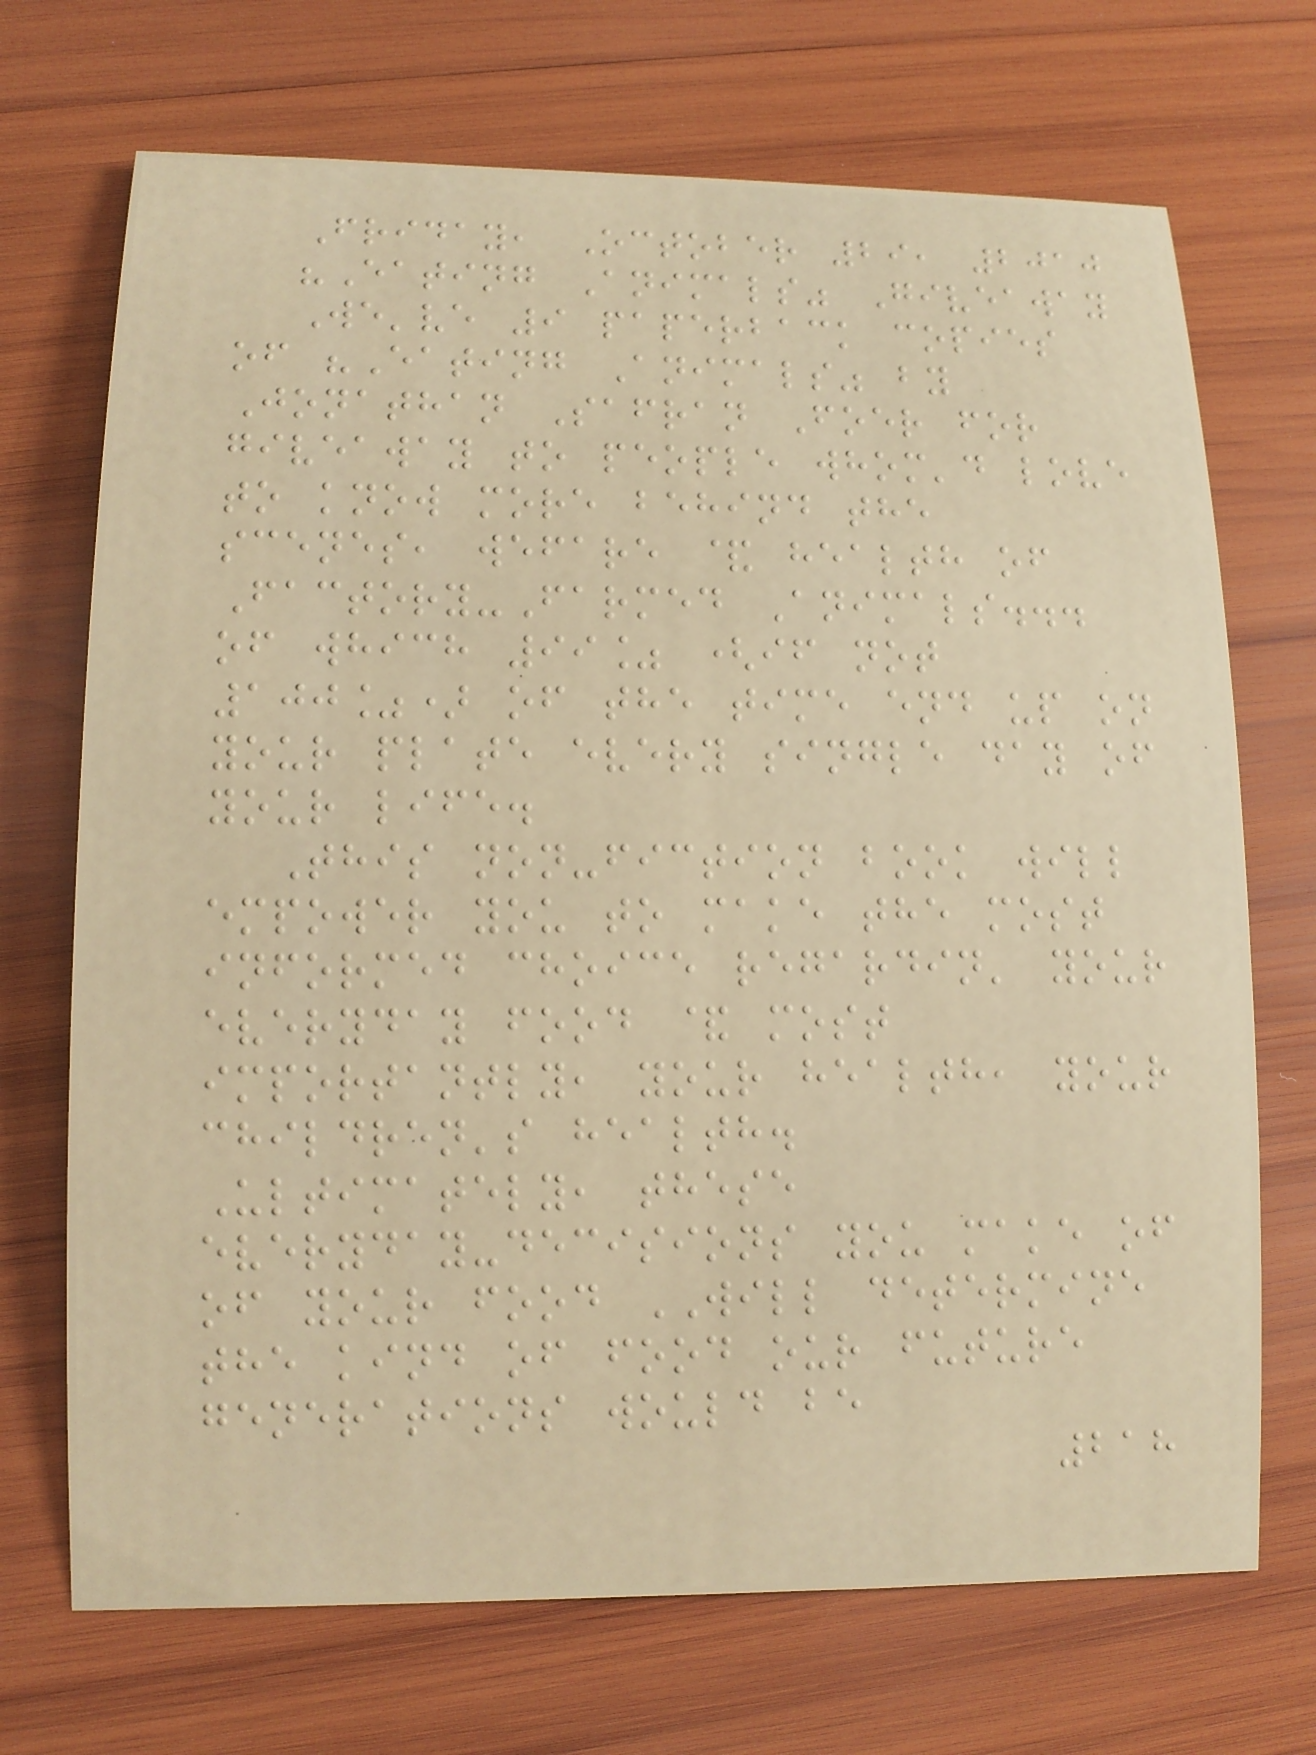Friday, October 29, 2010
"Eating Animals" Giveaway
We've 9 paperback copies
of "Eating Animals" by
Jonathan Safran Foer for
giveaway to people whom'd love
to know more behind the
scenes, wefare & health of
Factory-Farmed Animals...
of which 99% (if not
100%) of the time end up on
your plate every single day of
your life.
This non-fiction book will
empower you to make the most
informed choice regardin' your
everyday food & most
importantly, your health, your
children's health.
Ultimately, these
everyday-decisions you make of
of your food WILL determine
the kind of food our future
generations would be
218
